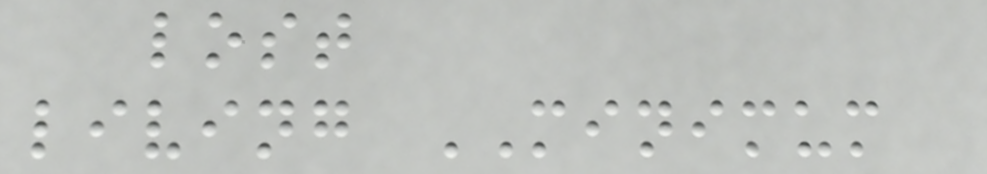lost
living MINIMUM
